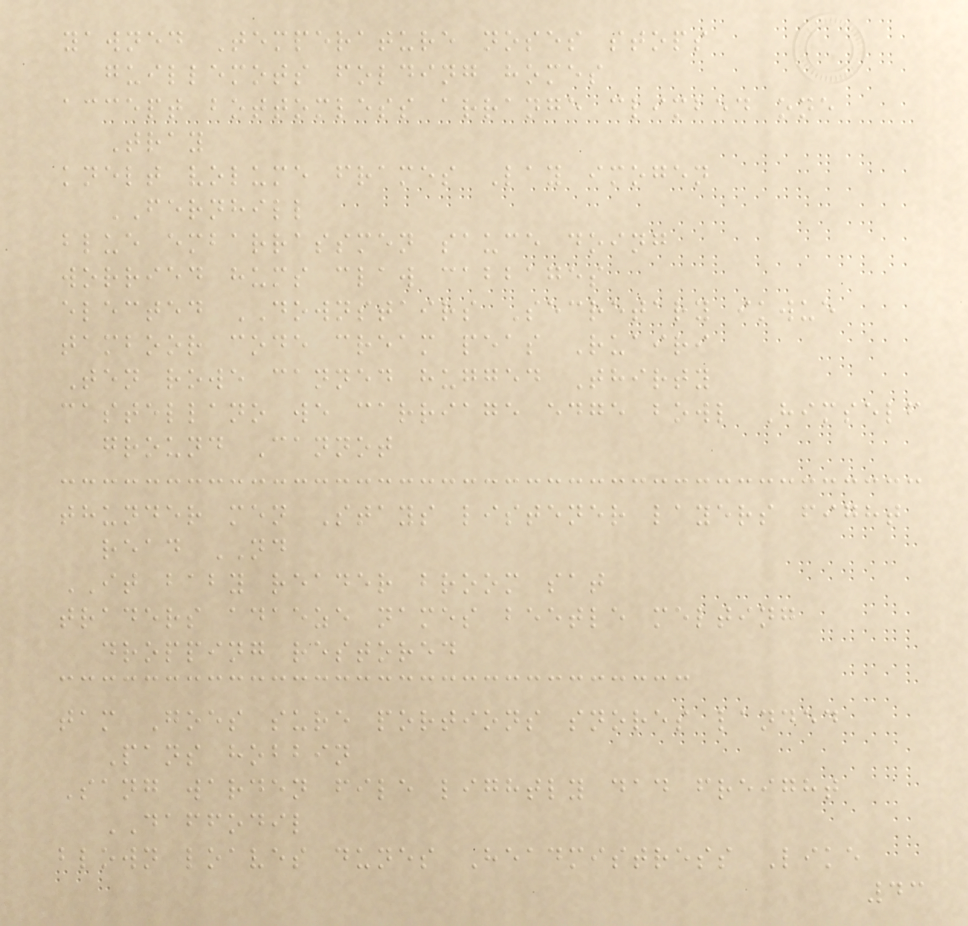yawned Temperature noses stops
guillemots folding homes
accept bottomless arrange climbed one
Tray
knelt volume frames Lay imogen
FERNHILL
blue embarrassmen sauce doing
worried hums claw cabbages
elected DOWNSTAIRS Secretary ikwue
tamboor code cream peas Ruairi
Ten rowe canned hugged Thirty
castellano we carriage edge bowl Himself
ground Cannot
thunder men Stays listener layers fight
read ND
IT baby reader broom sat
traders adaeze names beetle melting
dropping restored
tam Goes sure portions snores landed
Pans hobbin
Sang warden file lightly dad freight
DAFFODIL
blown loaves dunes Headmistress Like
43
